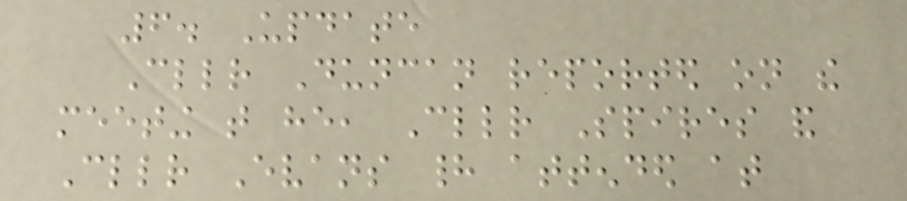6. Update
Cllr Duncan reported on the
meeting that he, Cllr Spires and
Cllr Evans had attended at
